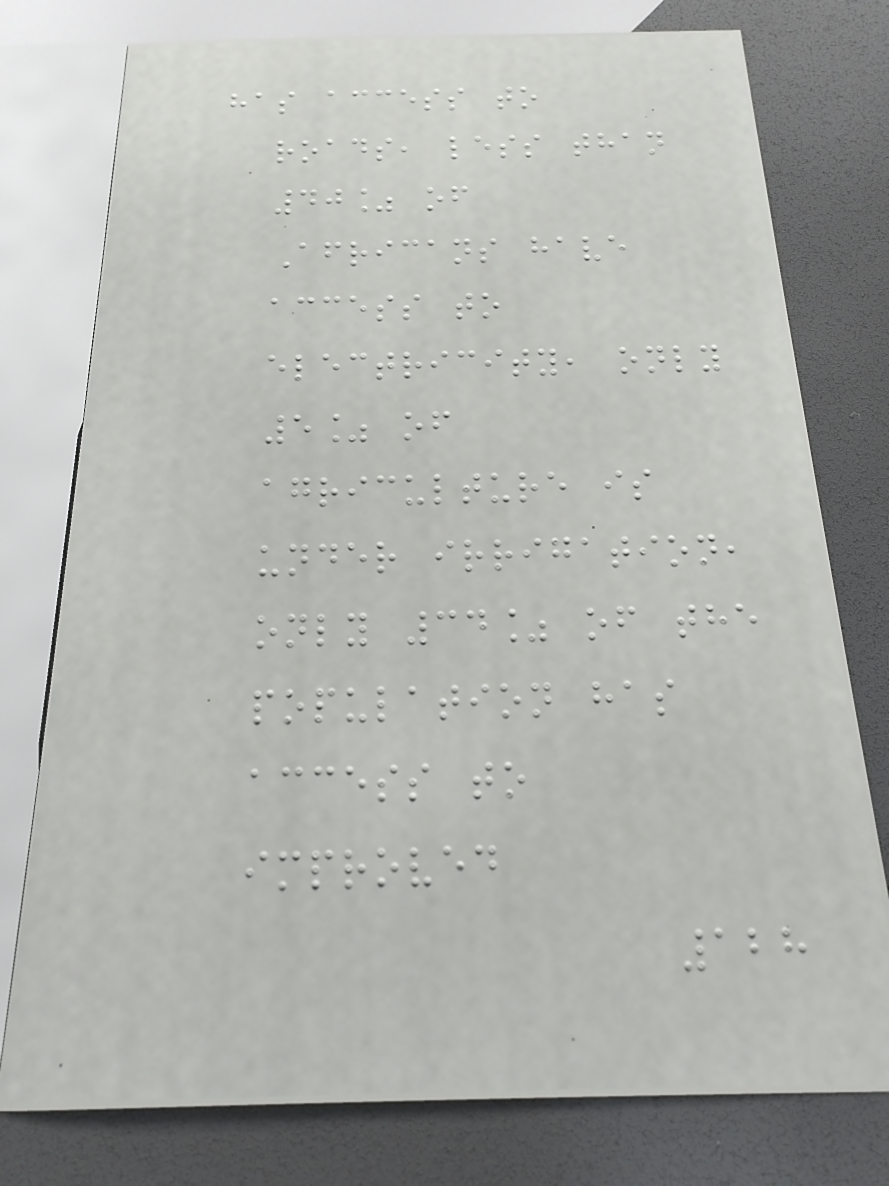has access to
roads, less than
40% of
Africans have
access to
electricity, only
5% of
agriculture is
under irrigation,
only 34% of the
population has
access to
improved
128
